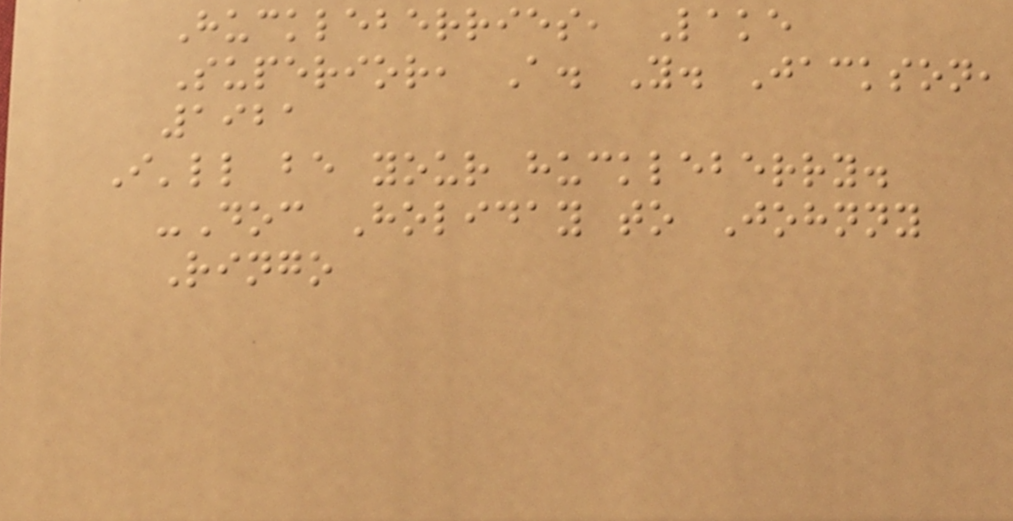Huckleberries, Lake
Superior, A. Y. Jackson,
1921
I'll be your huckleberry.
-Doc Holiday to Johnny
Ringo
